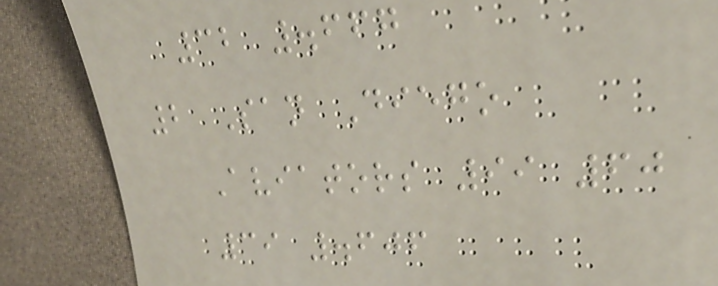32 .667
2 San Diego
Aviators 99 60
39 .606
